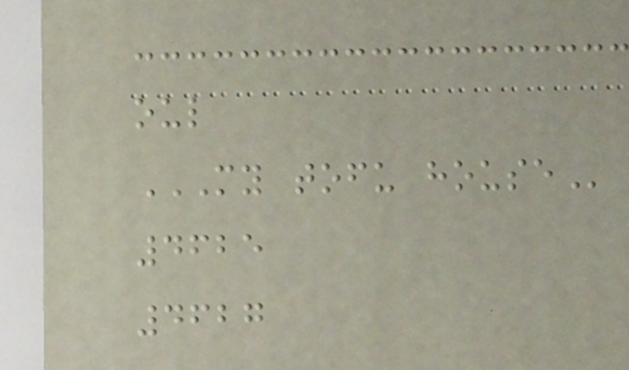oul
MY TOFU HOUSE
4625
4627
